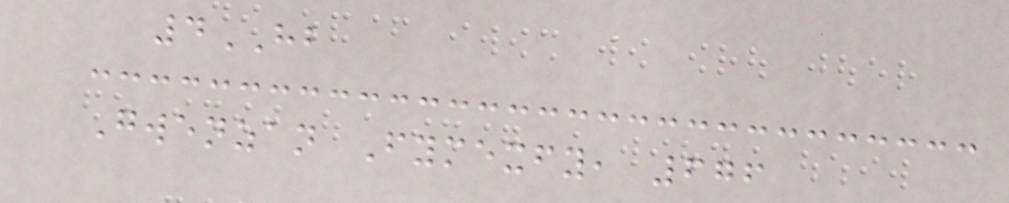4HB
Gwenzan Fymexfy, 676
